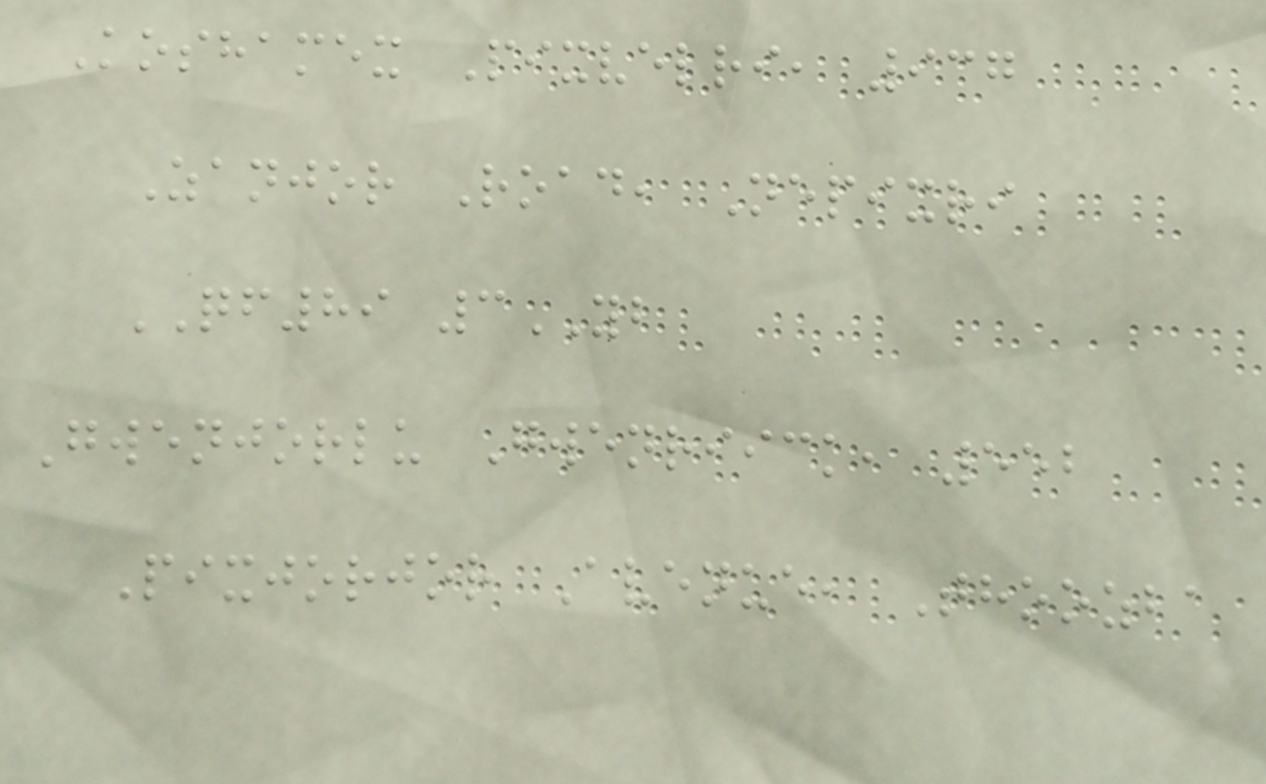Koshamex Pixvelri, 937
Zanjor Road, Nepixri
QF89 3YB
Gwenjorlu Gwenriick, 552
Pixjorjor Avenue, Thoozba
